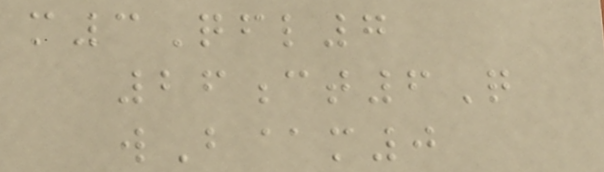m3Qfl7
26ct6Q
wB@m0
